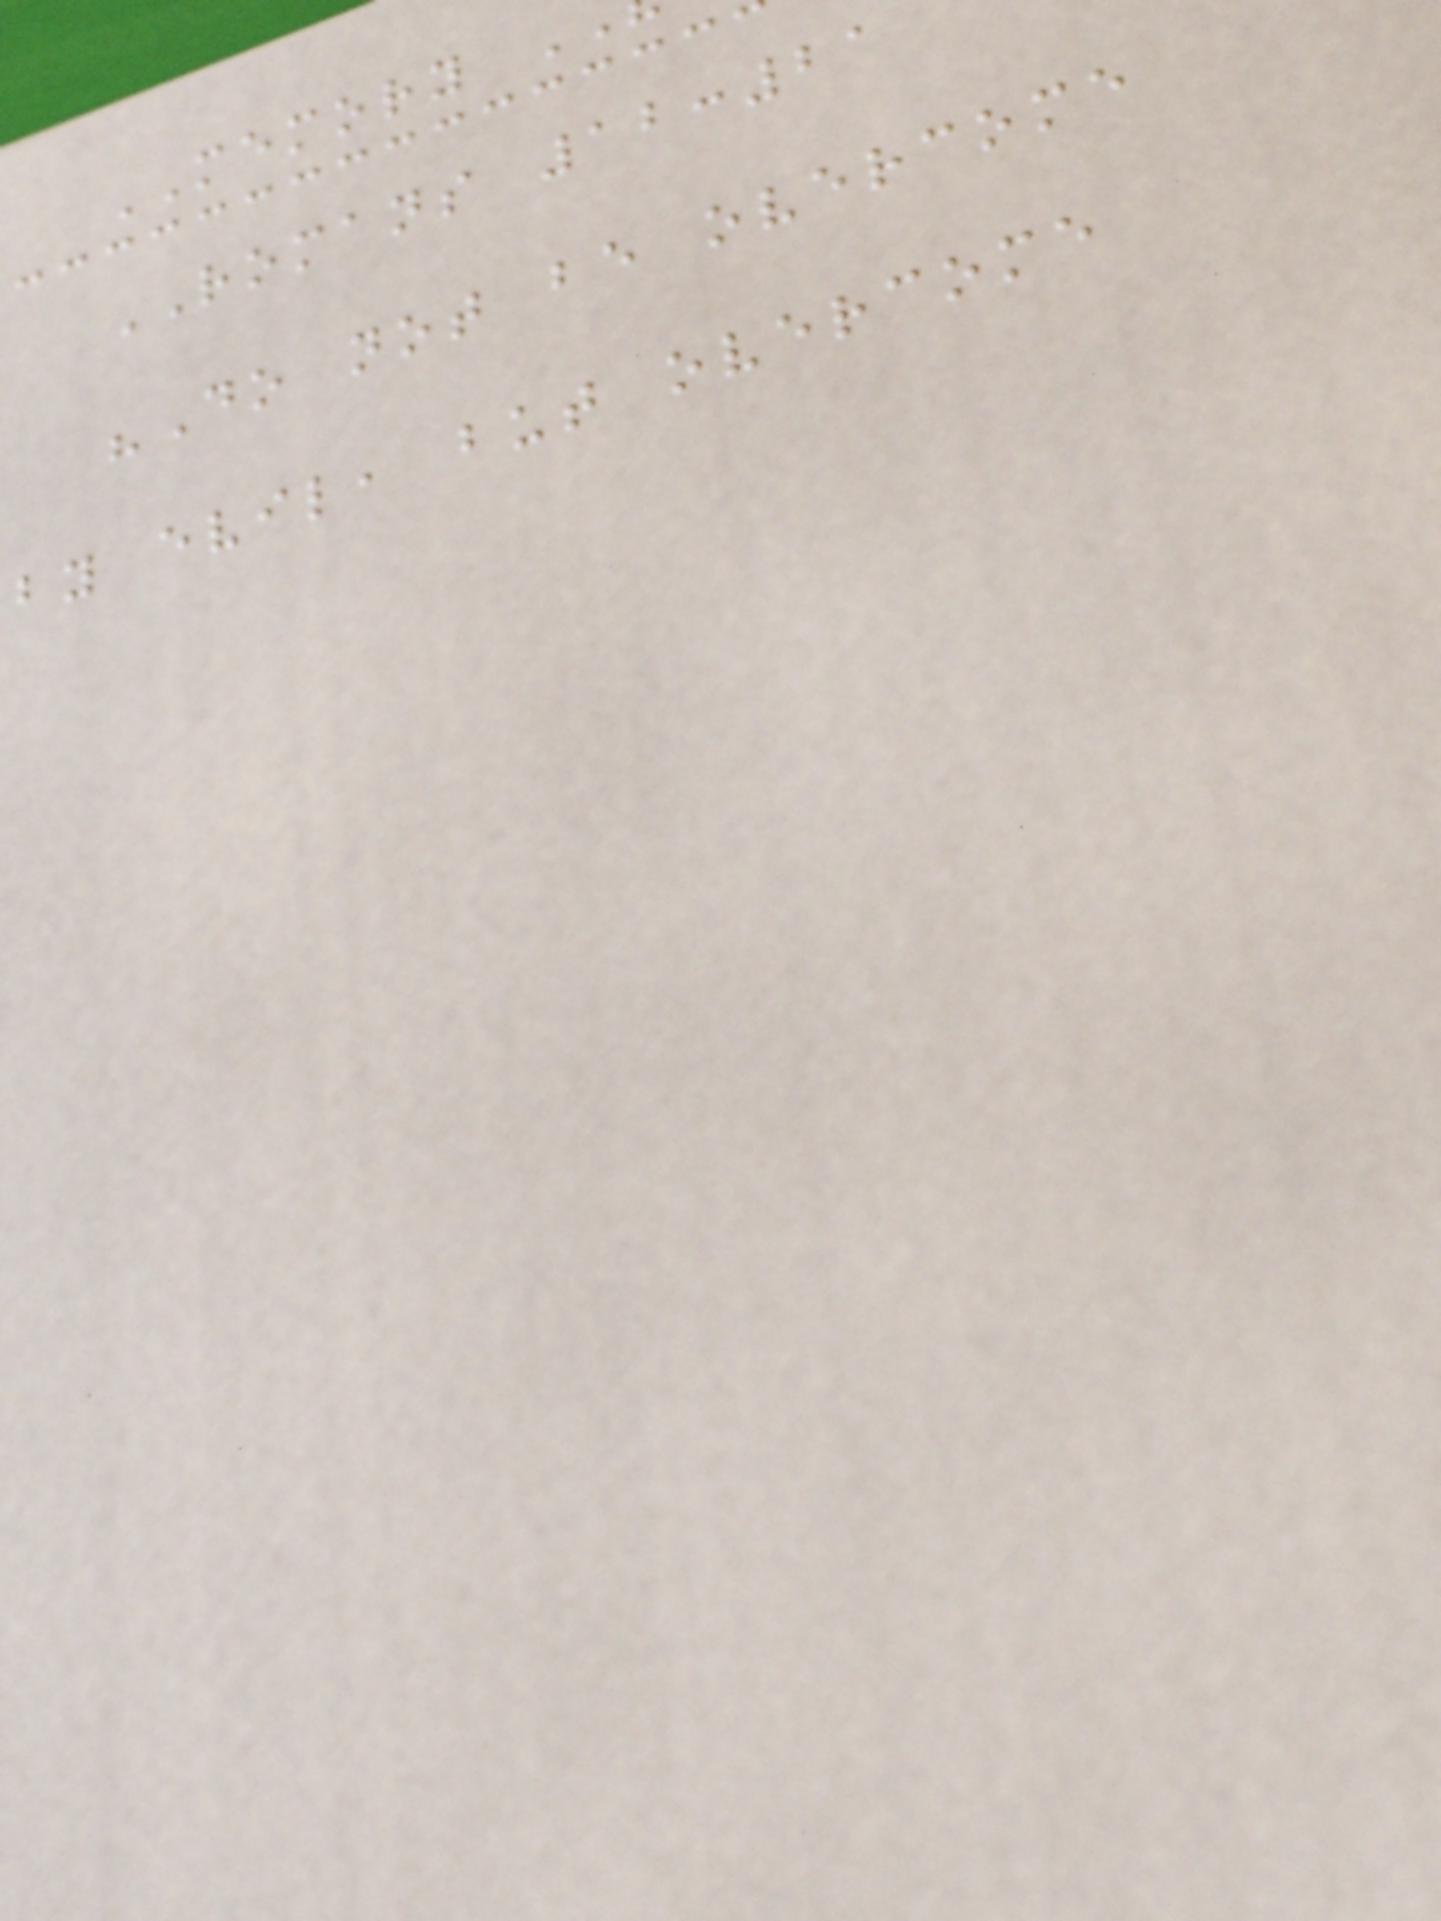MEMORY
ROMANS 12:21
"Do not be overcome
by evil, but overcome
